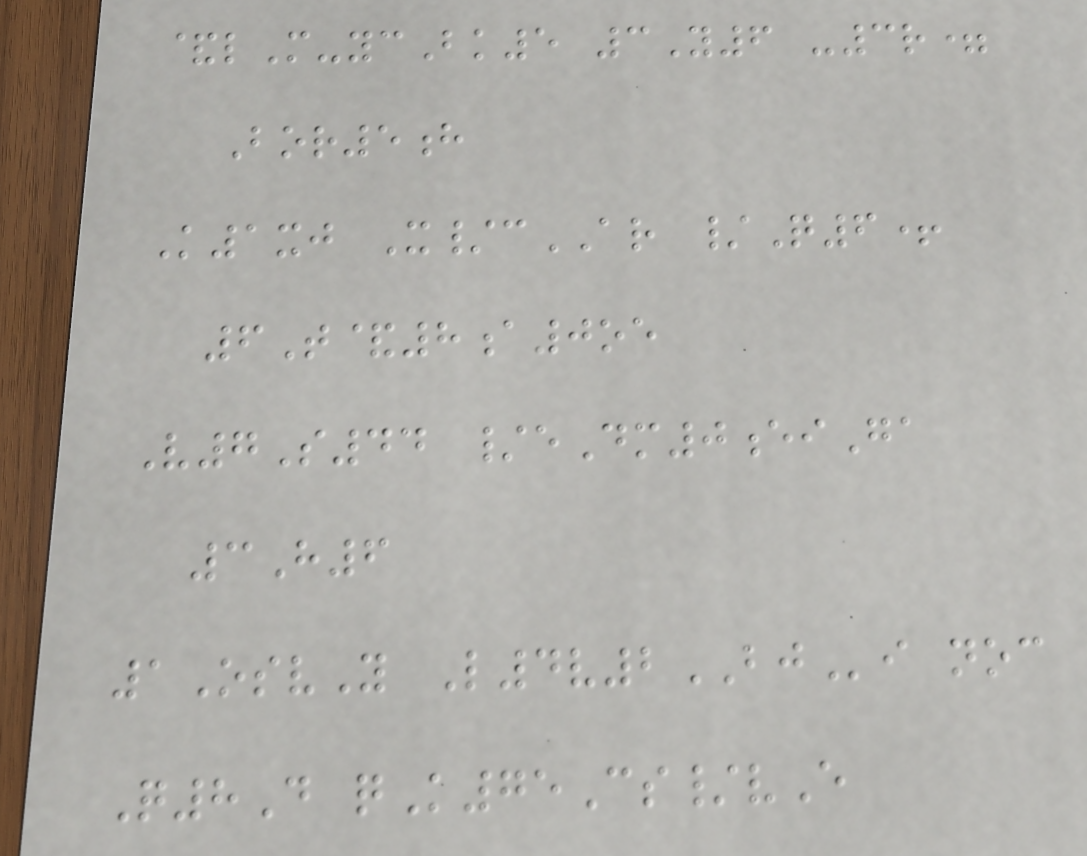&lM-ycBk5 3Y6 -3r=
Bor5h
K1xj X/cAR /Q6+
6T&8a0oe
V7S44 /eDm0eiGa
3H6
1OsvY L4v2BJi noc
Q8D qK75Cs/vE
